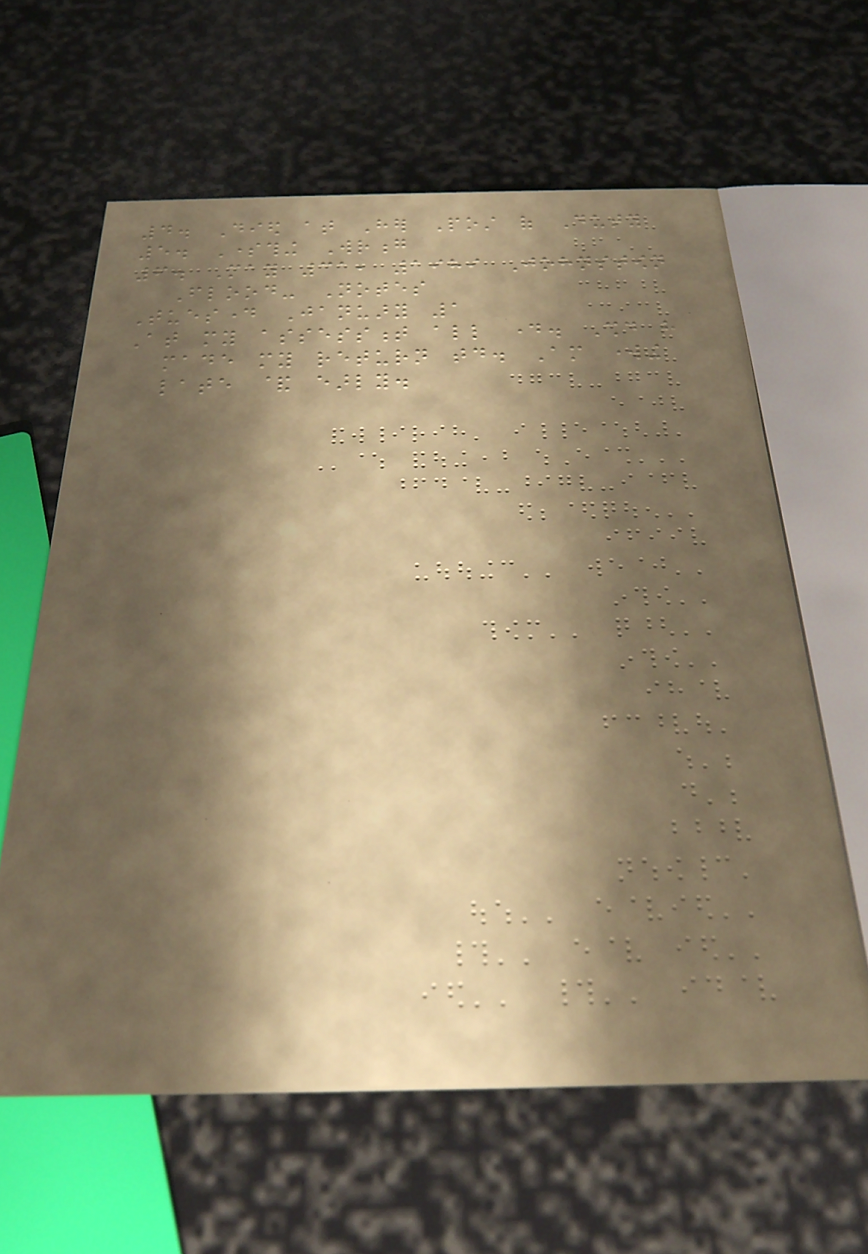4. Died at Her Post of Duty
5. Something Wrong
6. May 31, 1989 Johnstown
Flood- Notes
Tuesday January 1
At my assessment all day. Should have
made my return today. Am working
late & early.
